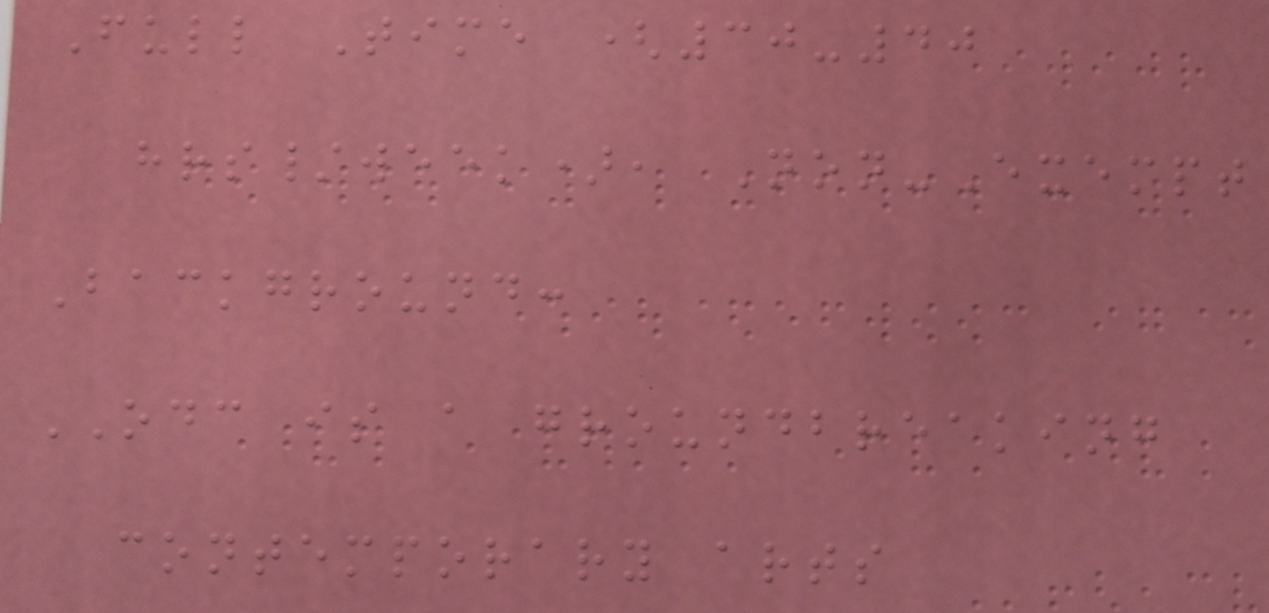Full Time (30-40
hrs/week), Non-Exempt
Background:
ODC is a groundbreaking
contemporary arts
